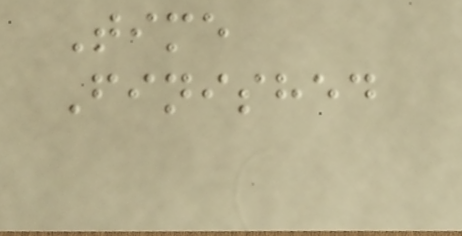Time
Finished
